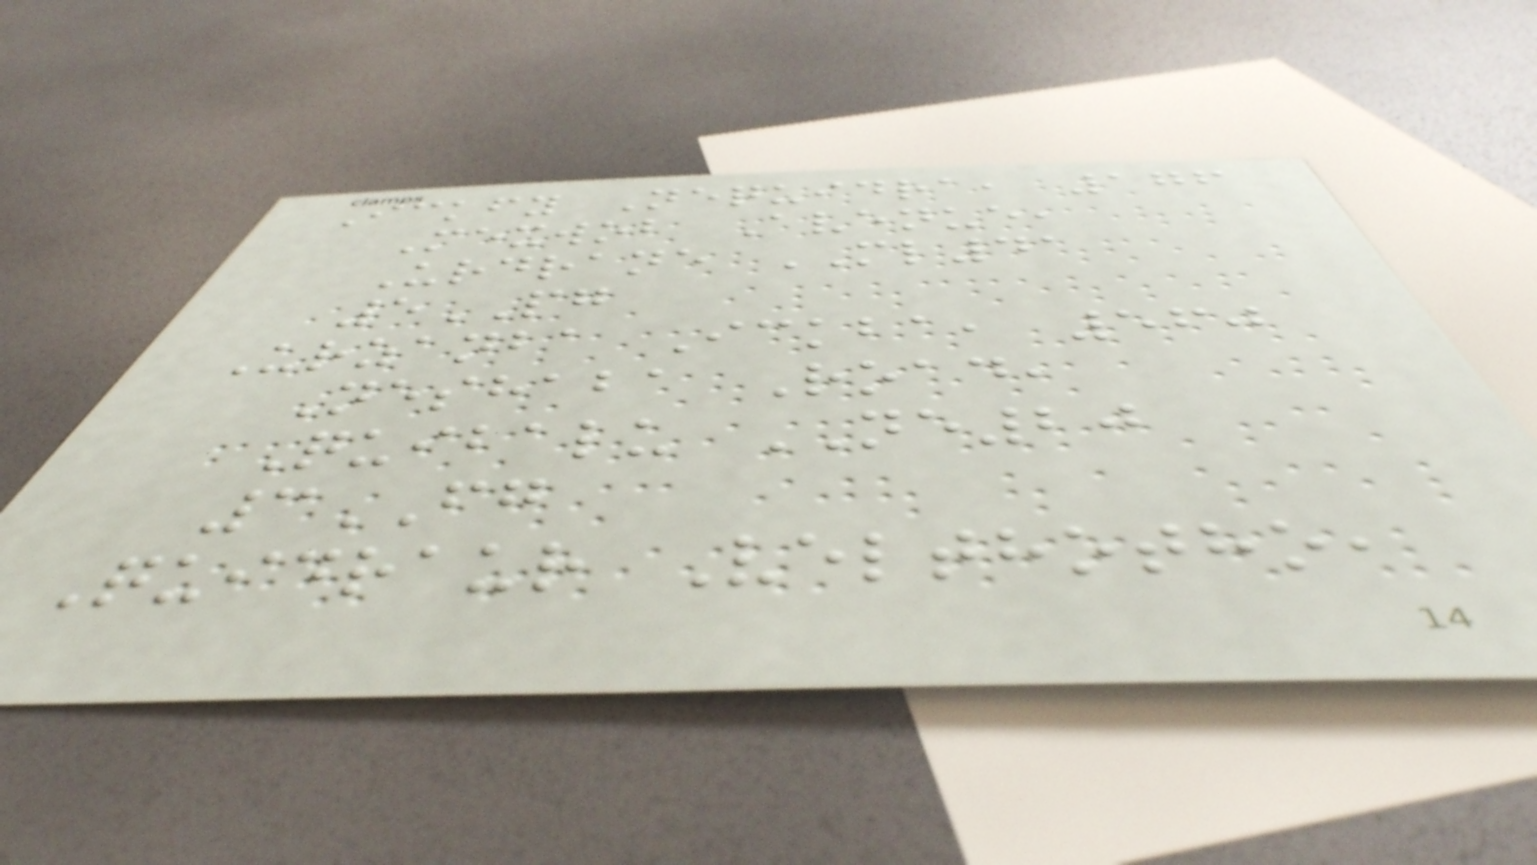Ickfy Nequidra, 176
Mexwob Avenue,
Urdrane ML41
5PG
Urzanba Ickba, 560
Neshaba Road,
Quibalu NE20
3FG
Quidraur Velthotho,
